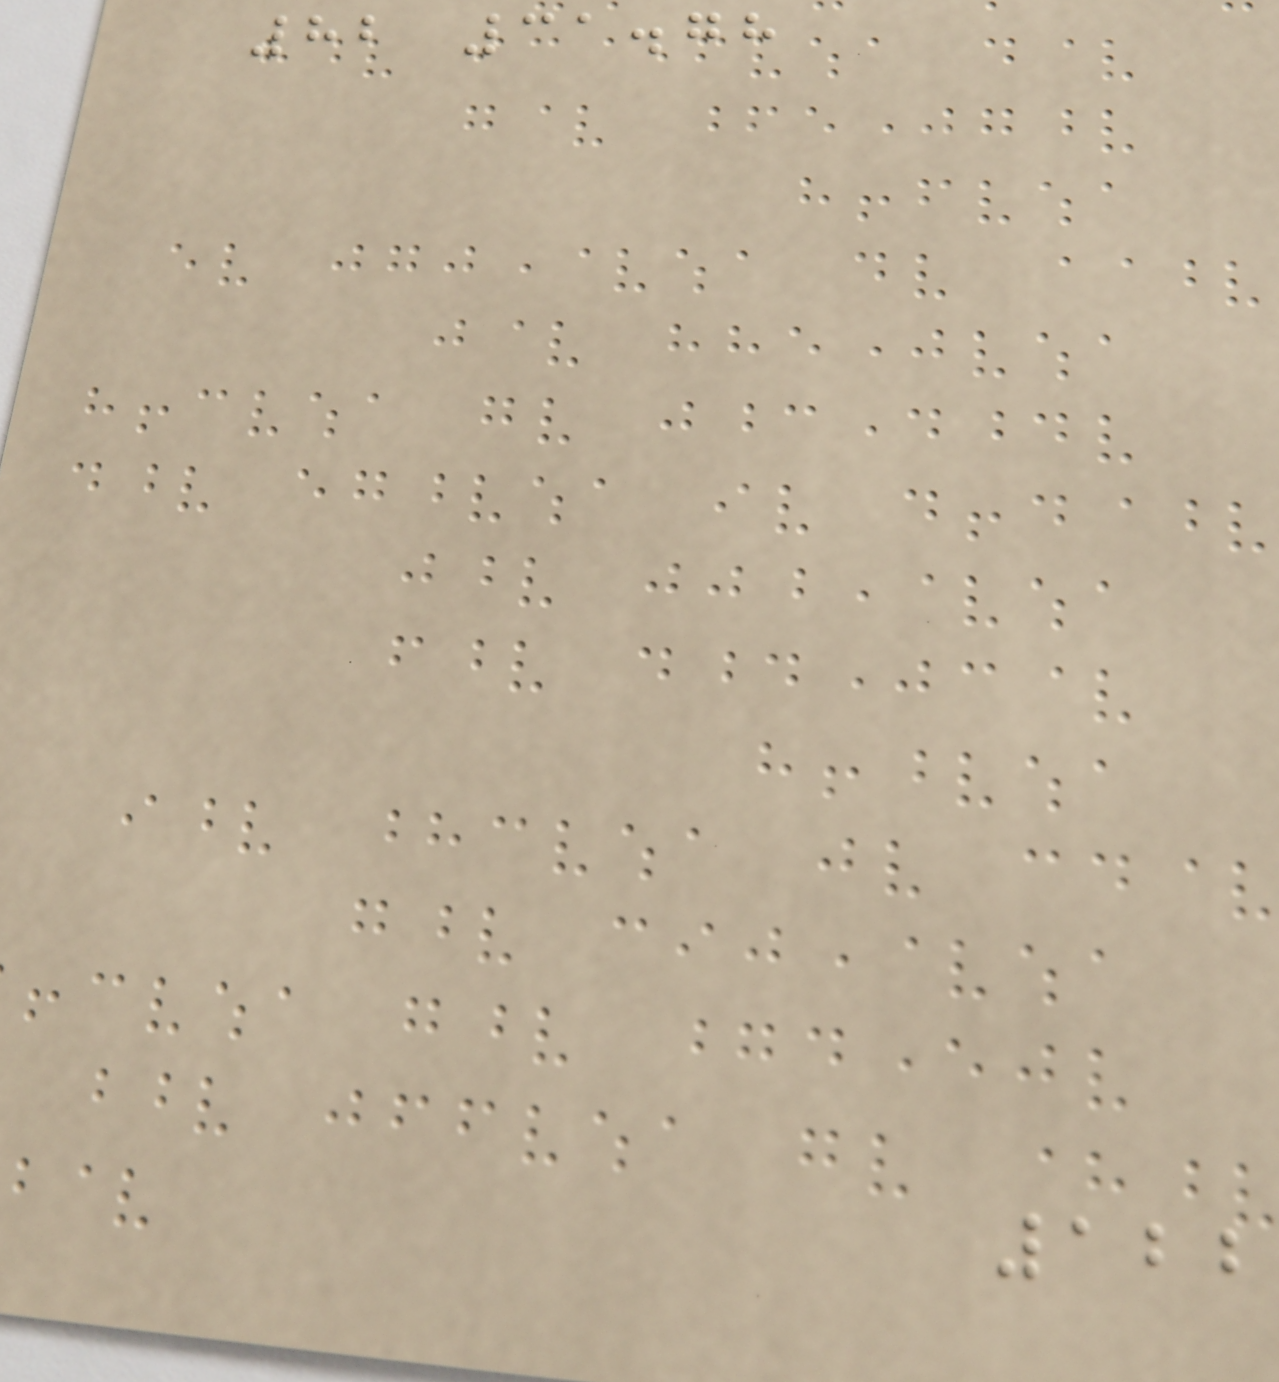82 31.78
122
